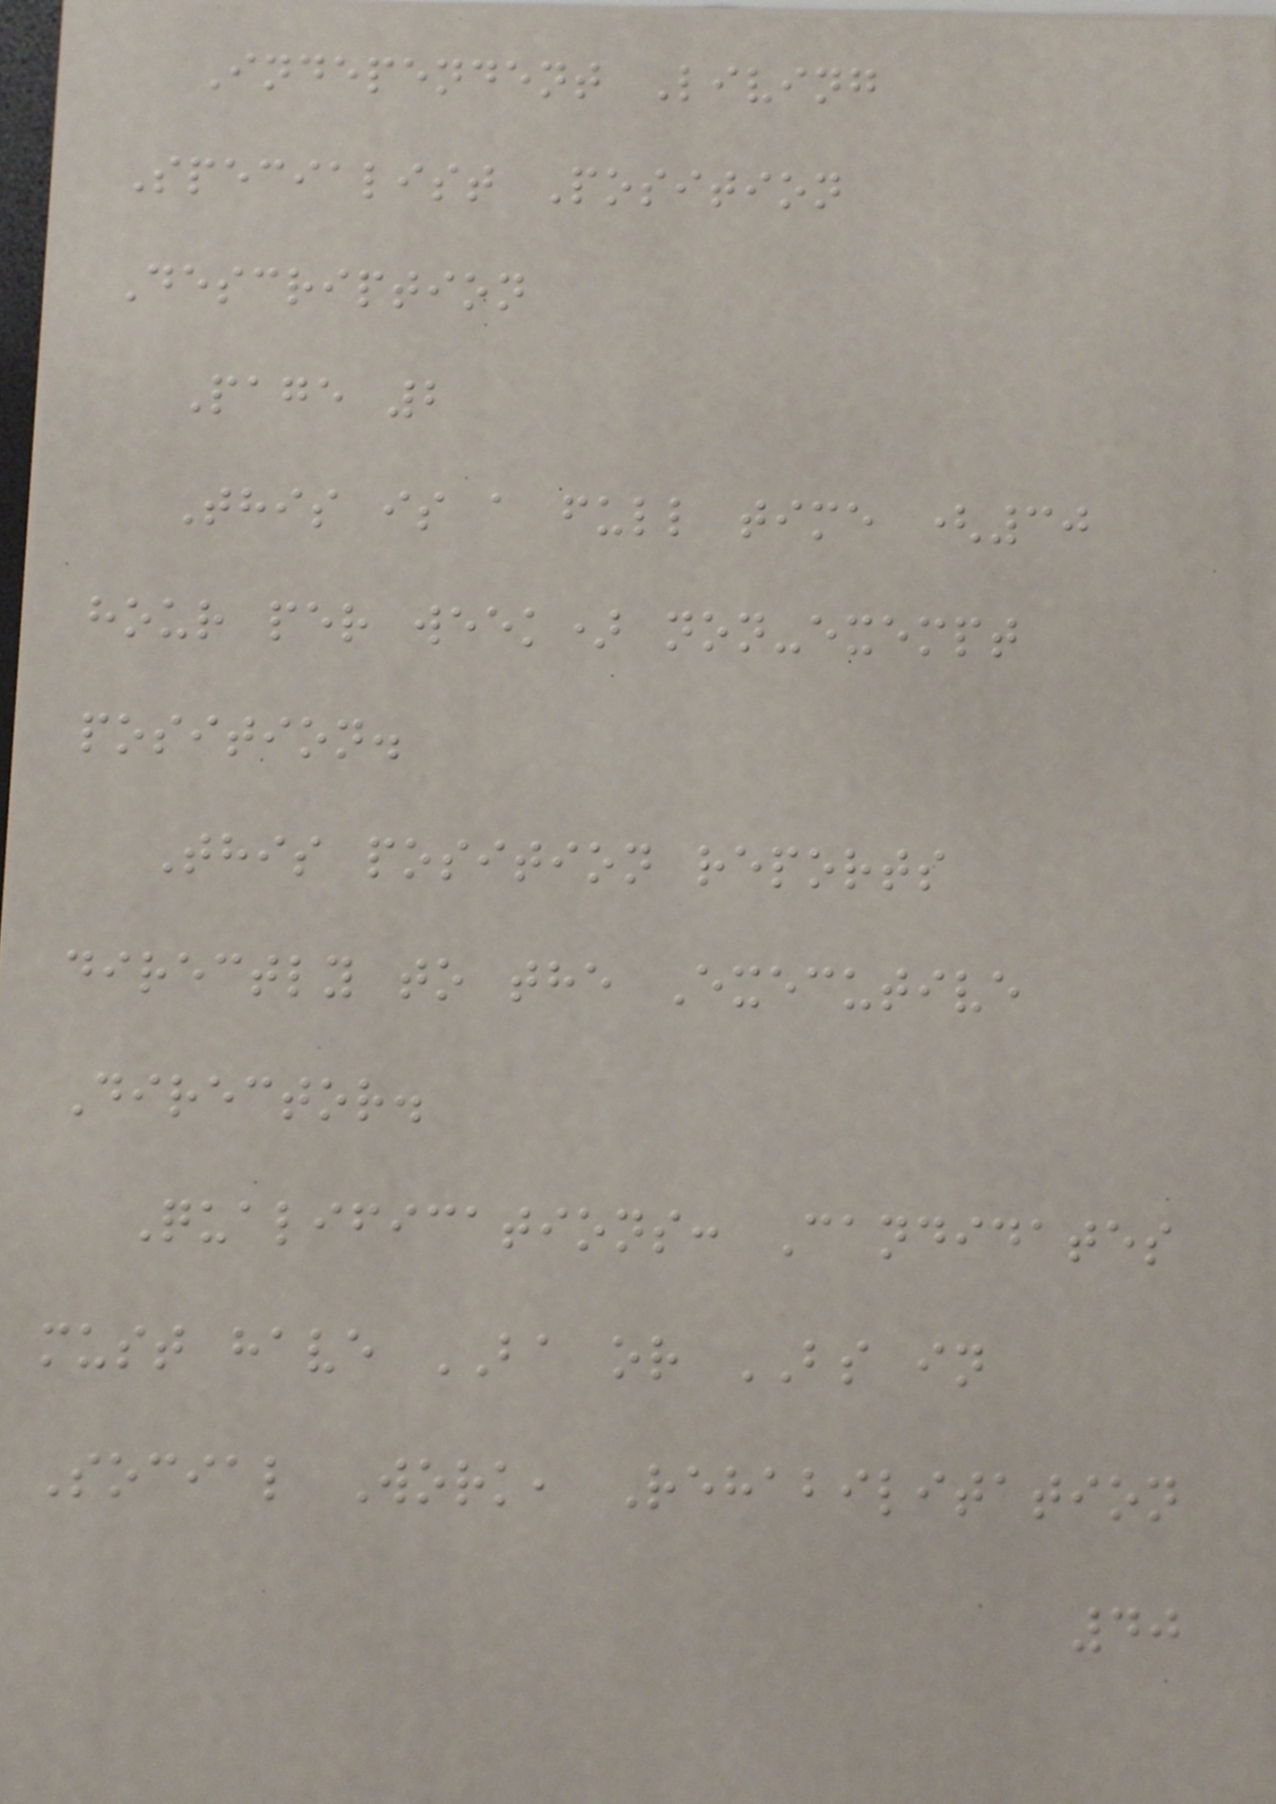Independent Living
Specialist Position
Description
Page 2
This is a full time (30
hour per week) non-exempt
position.
This position reports
directly to the Executive
Director.
Qualifications: Candidates
must have BA or BS in
Social Work, Rehabilitation
40
